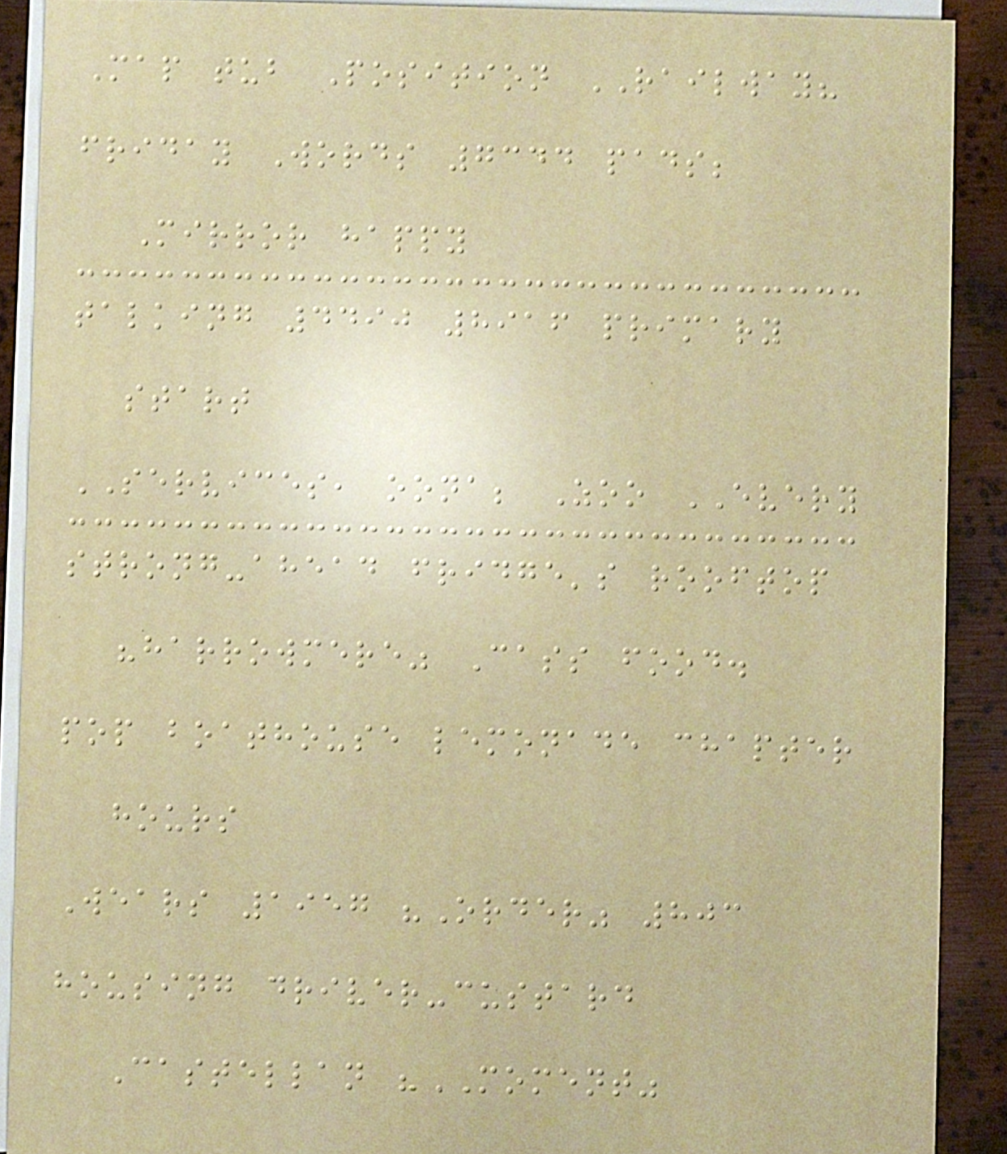Map tub Position RAILWAY?
friday Words 7344 pads;
Mirror happy
talking 4490 8916 primary
start
SERVICES, oona; Zoo EVERY
strong-ahead fridge's rooftop
"harrowmere" Cass food.
pop boathouse lemonade chapter
hours
Wears 1957 "Order" 803
housing driver-custard
Castellan "MOMENT"
